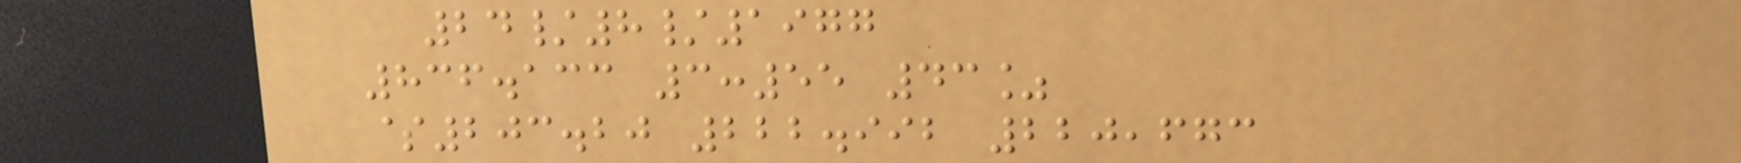24/8/1977
836.133 3:55 43%
$203.20 222.992 220,673
